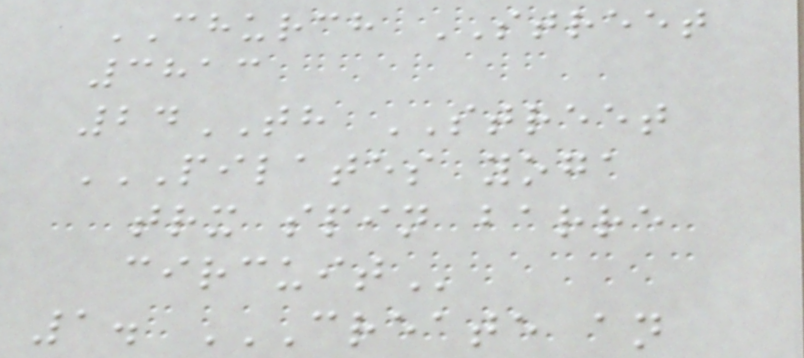CHURCH STREET
3813
24TH STREET
PILATES YOGA
TRX SPIN BARRE
CIRCUIT
1. CREATE AN
